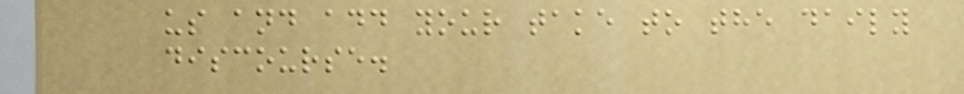us and add your take to the daily
discourse.
